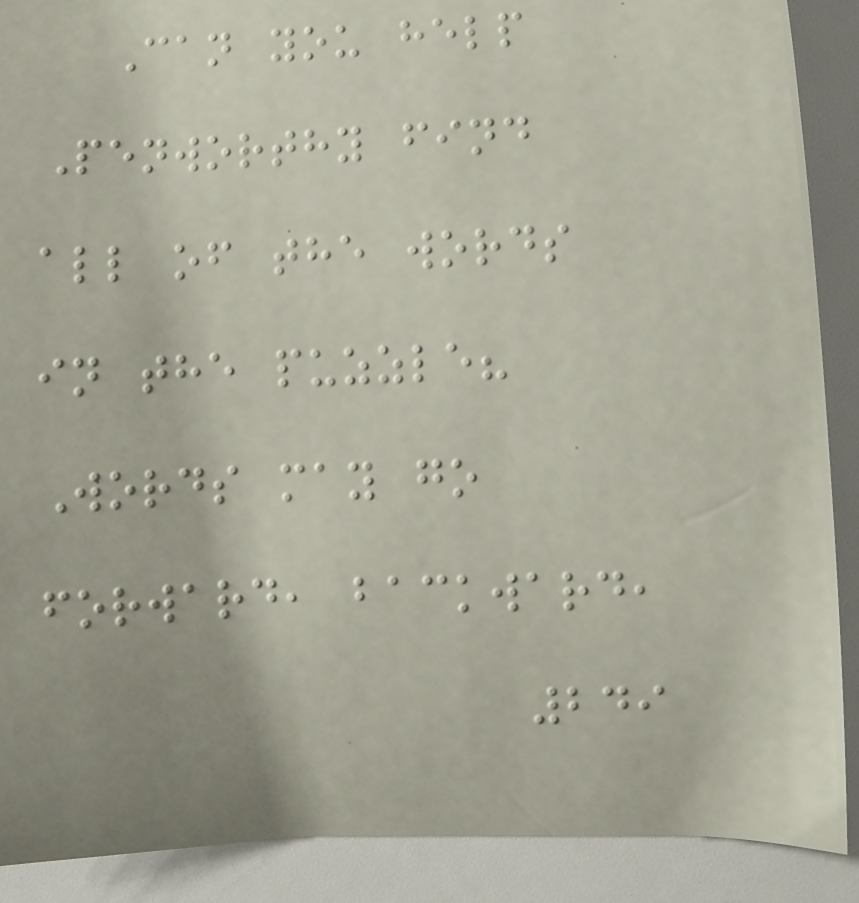Can you help
Penworthy find
all of the words
in the puzzle?
Words may go
forward, backward,
249
